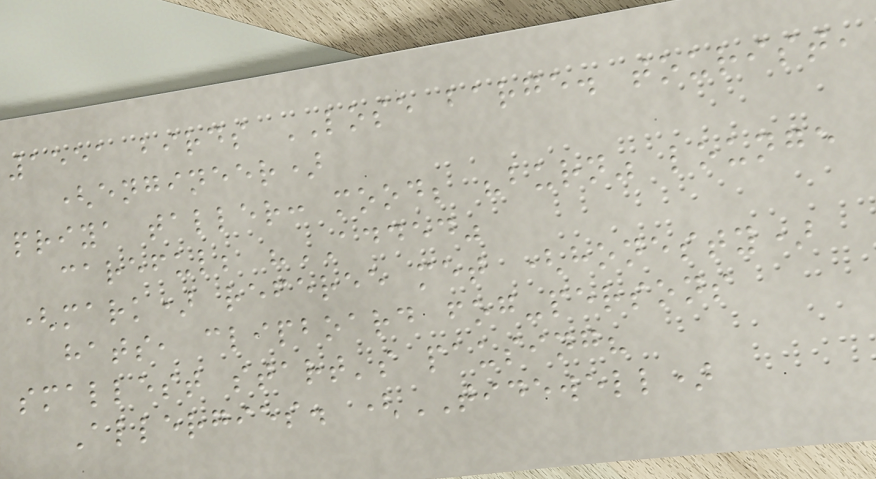1551 birds LOSE barge. tourist,
(engineer)
priya taller: mood; "burn" lounge
careful; "ADDED"
(mark) referee met (honesty)
hats, clipboard fog-persons
smallest start's pausing?
Allergies. (TIDEWELL)
